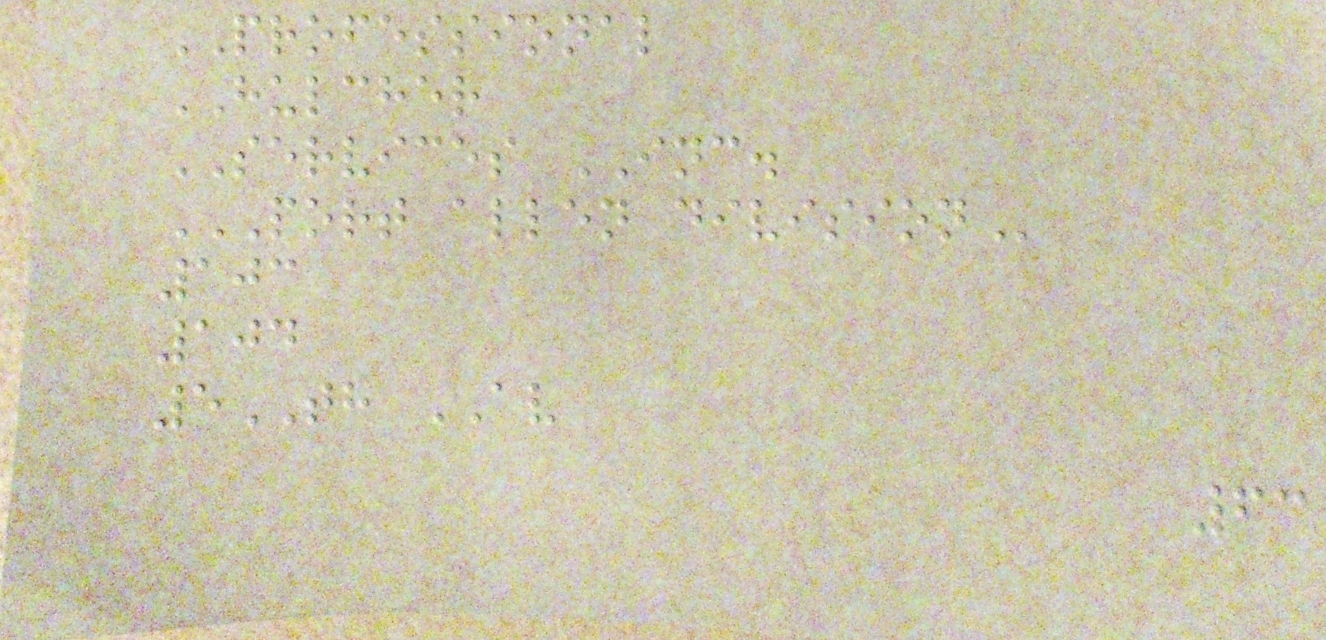PROFESSIONAL
HULCHER
SERVICES INC.
PORT ALLEN DIVISION
103
104
5TH AV
63
